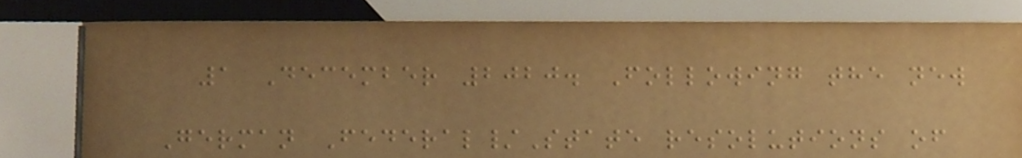1 December 2020. Following the new
German Federal/State resolutions of
